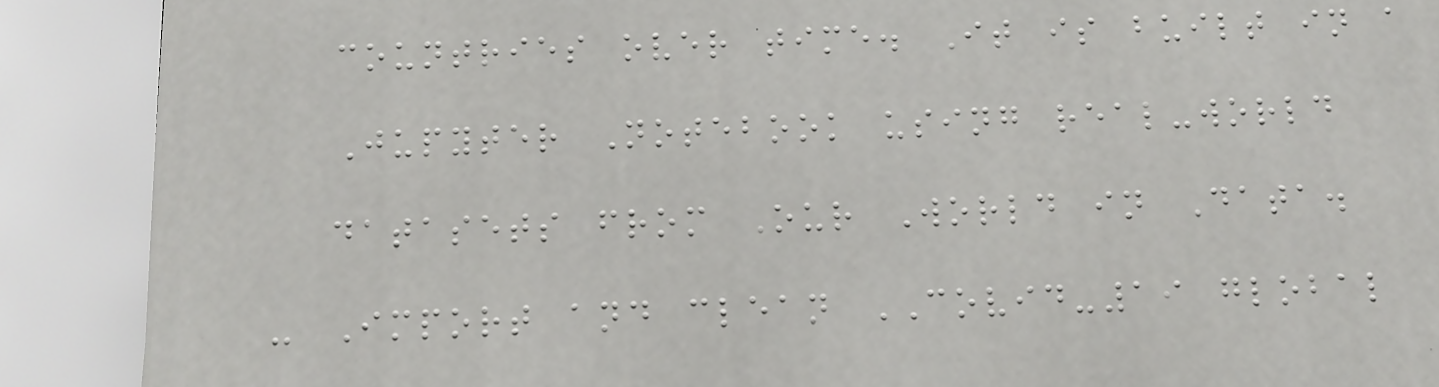countries over time. It is built in a
Jupyter Notebook using real-world
datasets from Our World in Data.
- Import and clean COVID-19 global
